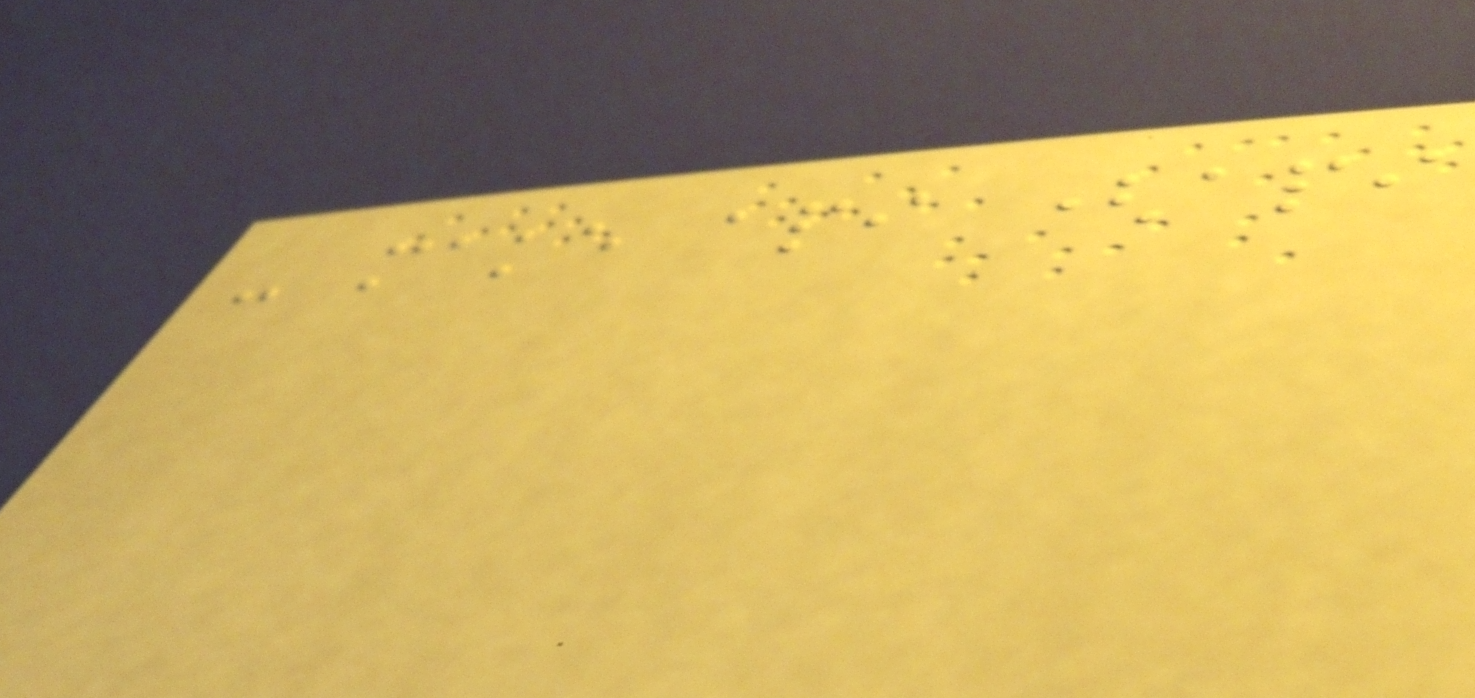- make api (api
